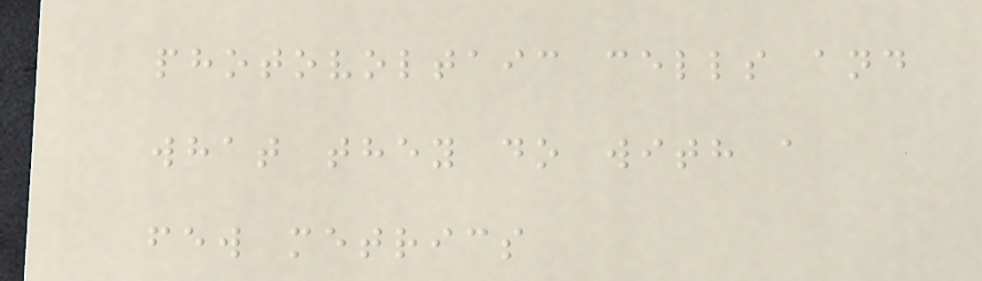photovoltaic cells and
what they do with a
few metrics
